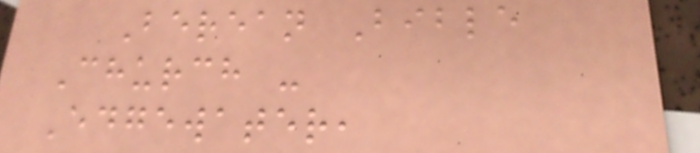Berean Bible
Church -
Edgewater,
